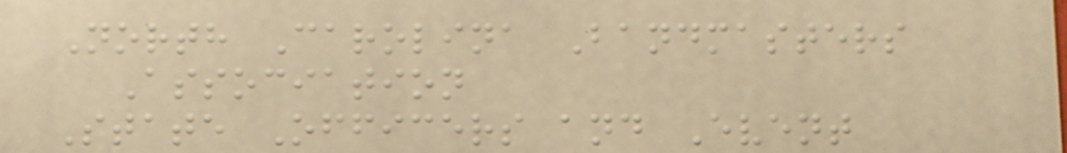North Carolina Bandmasters
Association
State Officers and Event
